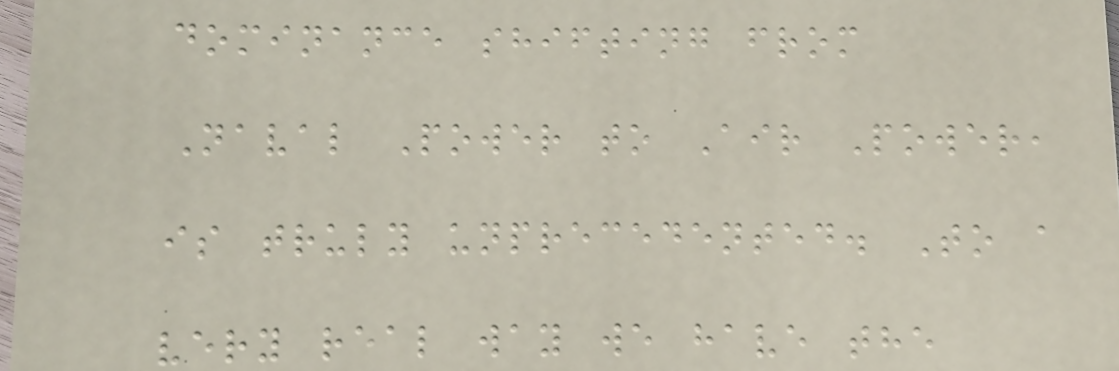dominance shifting from
Naval Power to Air Power,
is truly unprecedented. To a
very real way we have the
